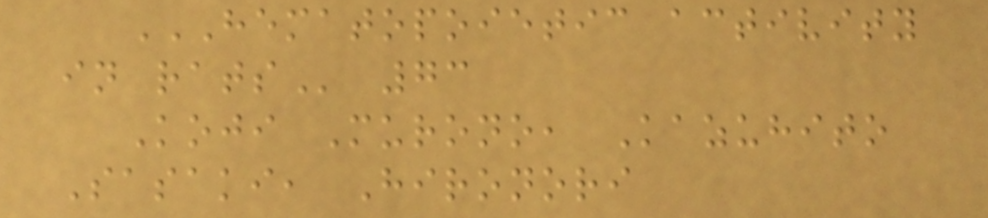HEMATOPOIETIC ACTIVITY
IN RATS 73
Koji Murono, Kazuhito
Sasaki, Hironori
